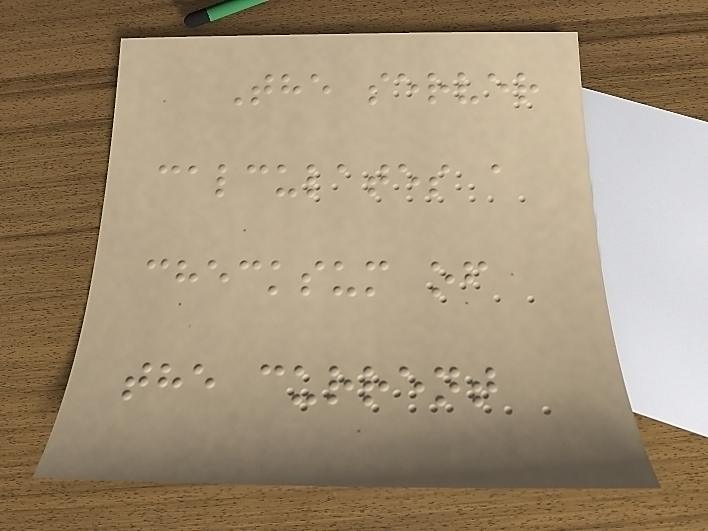The server
calculates a
checksum of
the current
